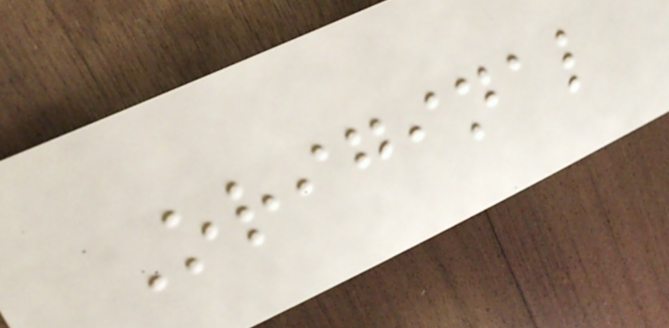Original
